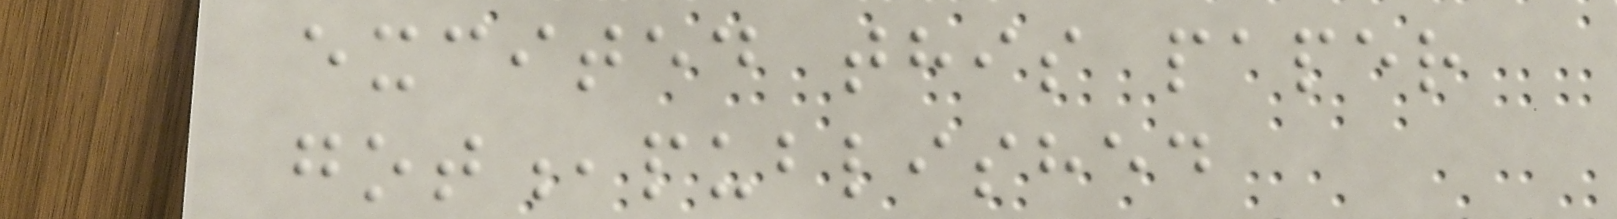excited this paper
got,published
